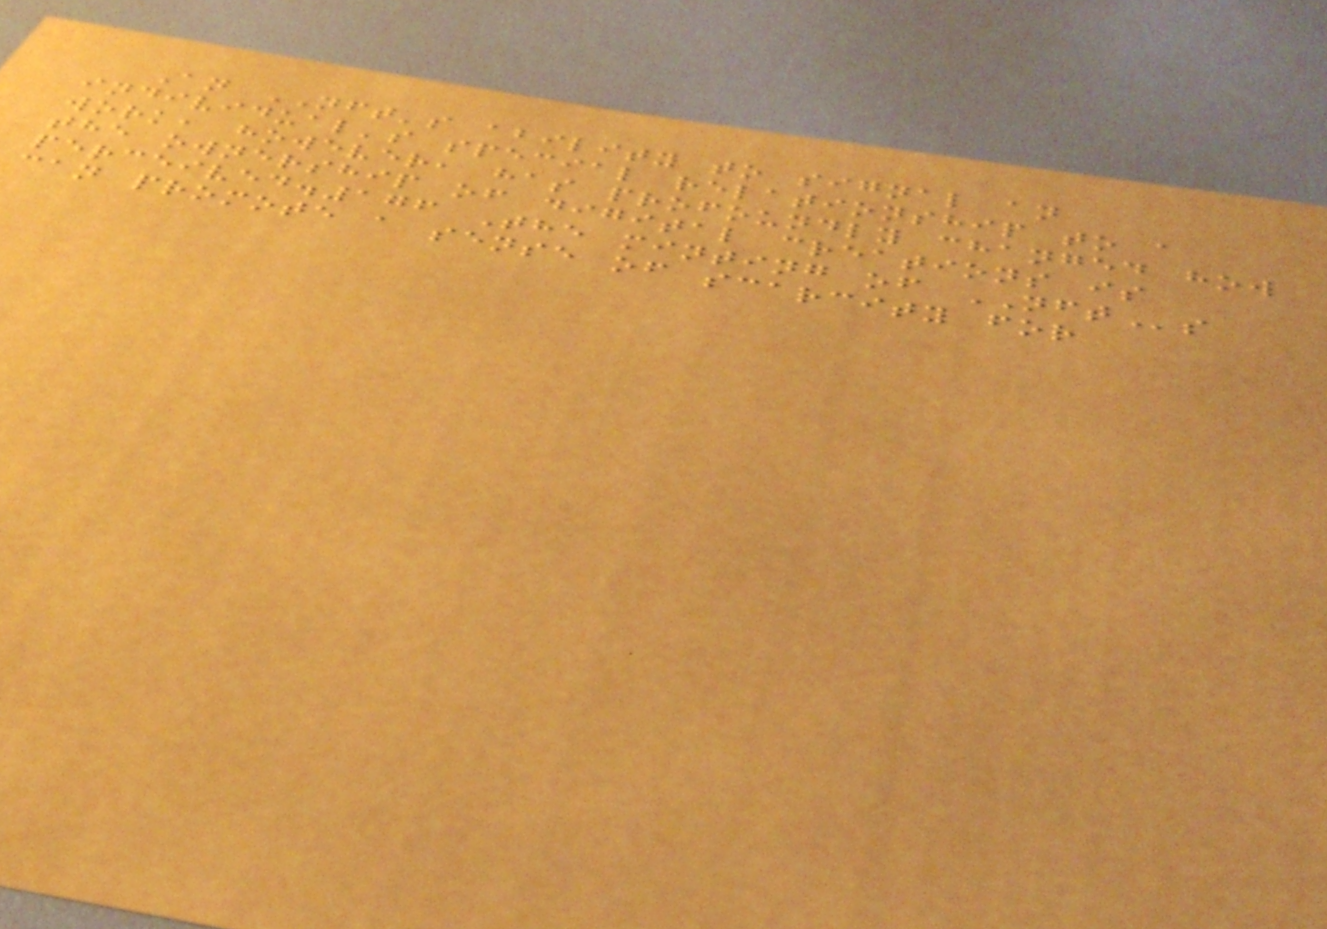An NFT's ability to signal an
individual's special relationship to a
work, however, has profoundly changed how
the ownership of digital creations is
perceived.176 The minting of NFTs
can promote a sense of scarcity for
